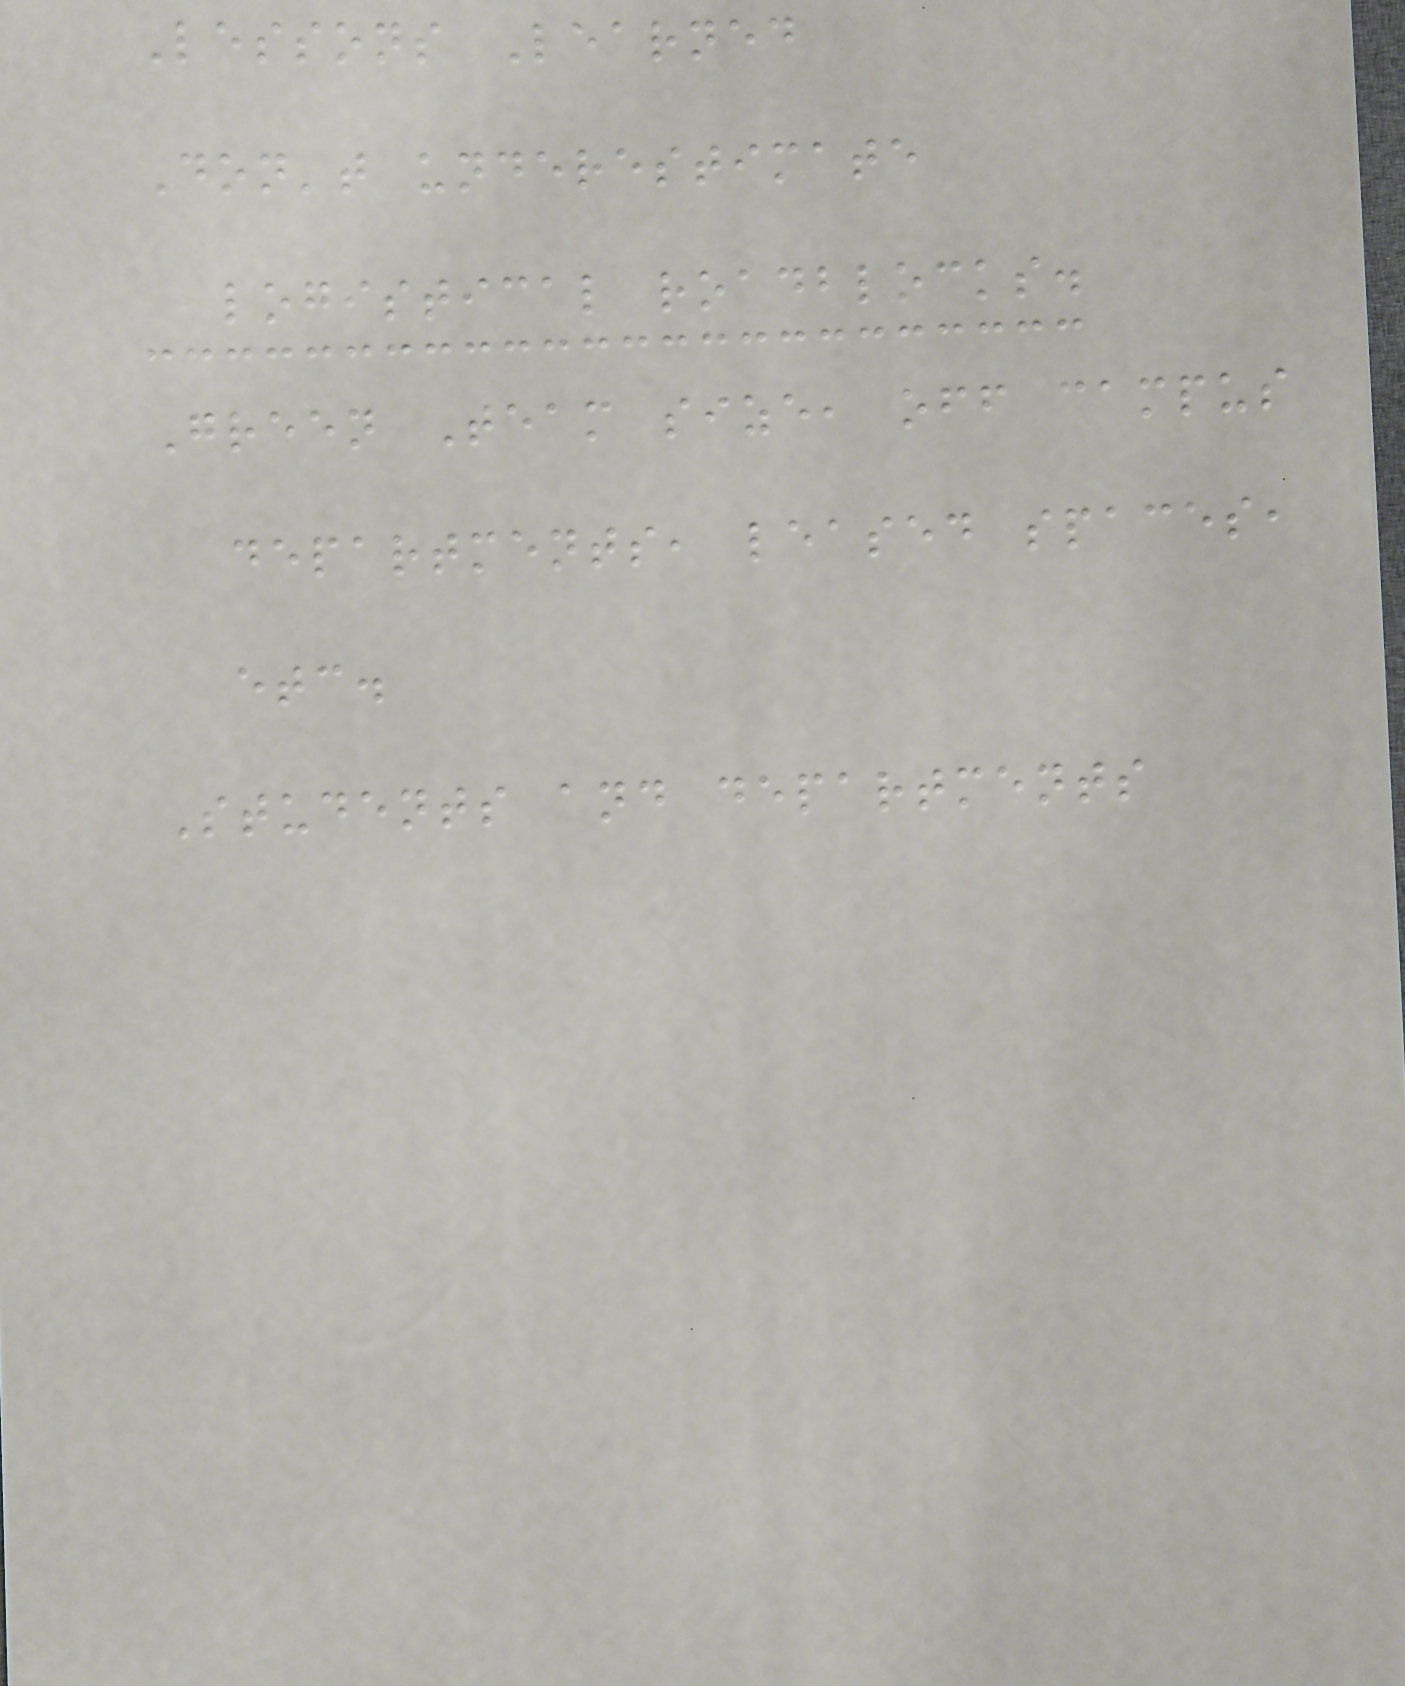Lessons Learned
Don't underestimate
logistical roadblocks.
Green Team size, off campus
departments, leased spaces,
etc.
Students and departments
